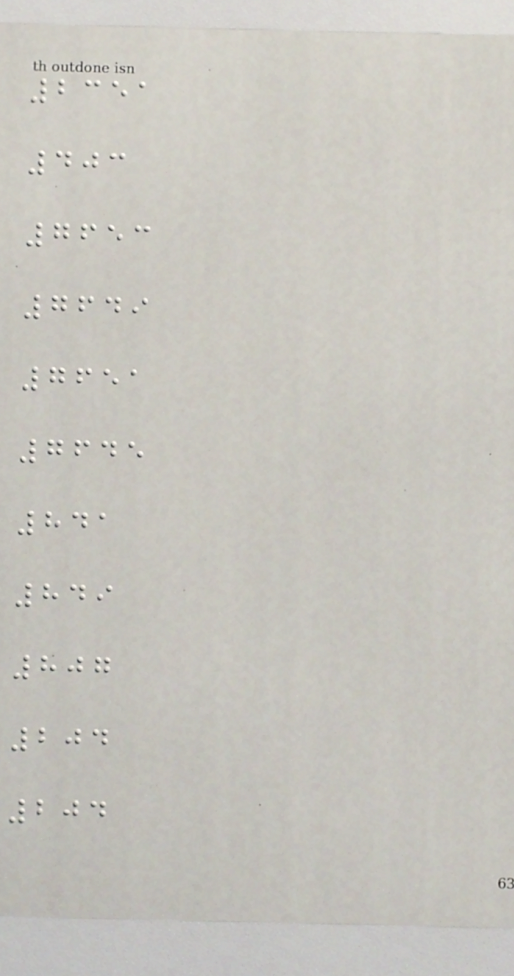2351
403
7653
7649
7651
7645
841
849
807
204
204
